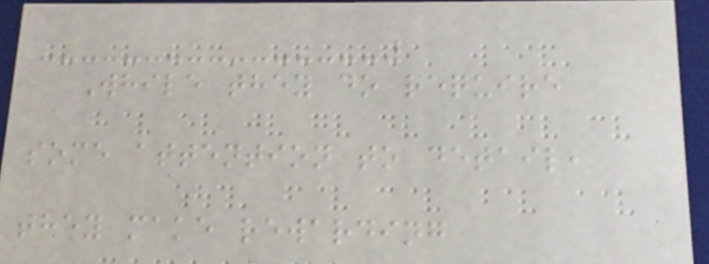While they do require
some attention to detail,
they make rewarding
